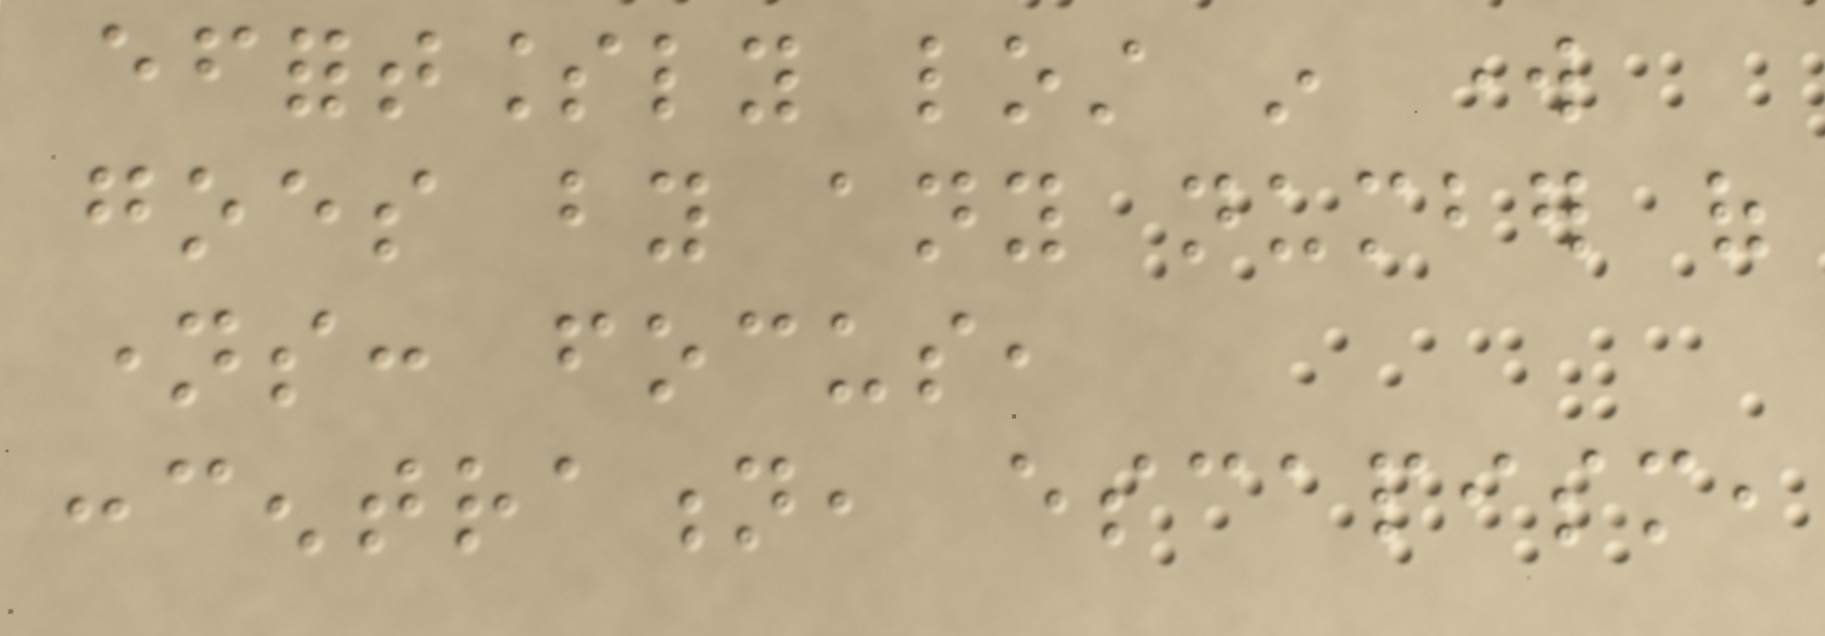effortlessly lost in work
goes by any number of
names: focus,
concentration, escapism,
